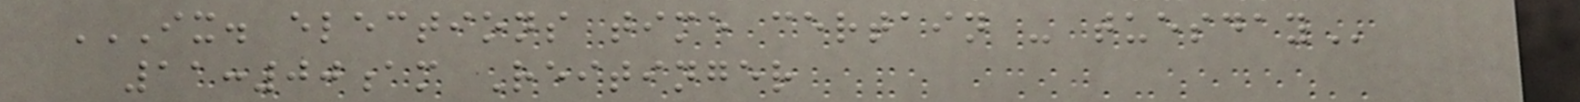IX. ELECTIONS TIME CERTAIN - TUESDAY
11:00am Reitinger
